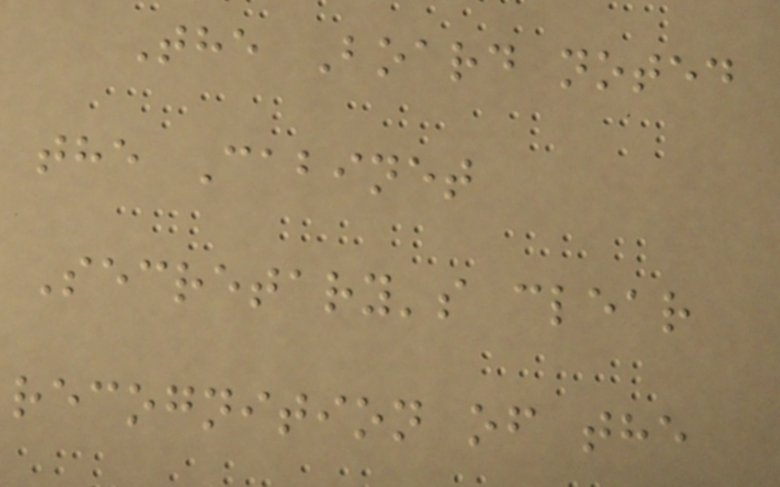The Board noted
the Cabinet
Secretary's clear
recognition of the
